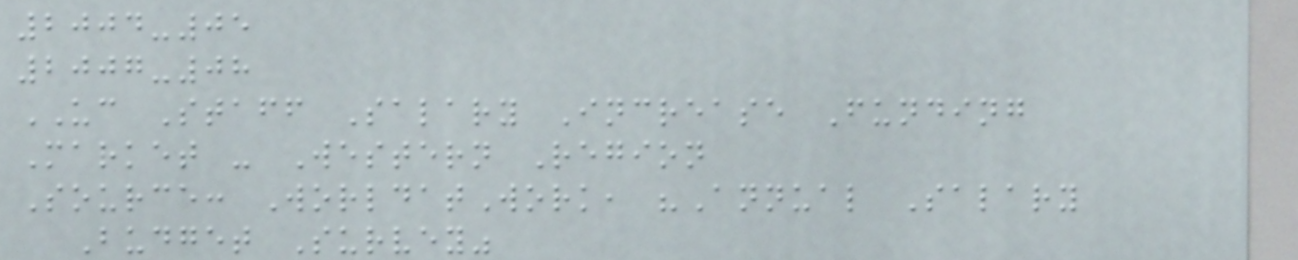2004-05
2007-08
UC Staff Salary Increase Funding
Market - Western Region
Source: WorldatWork, "Annual Salary
Budget Survey"
